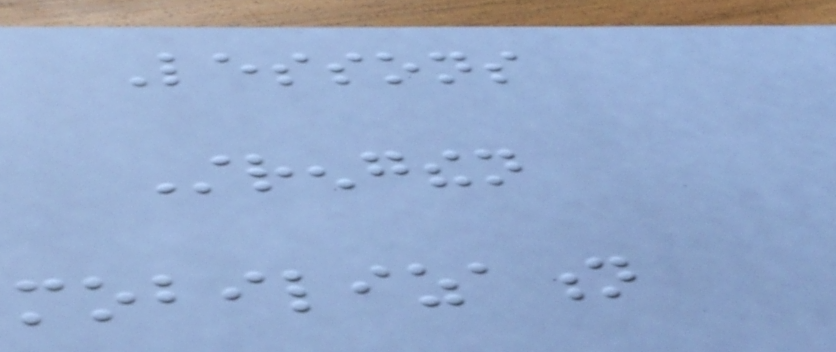Lessons
Strengthen
mobilization
